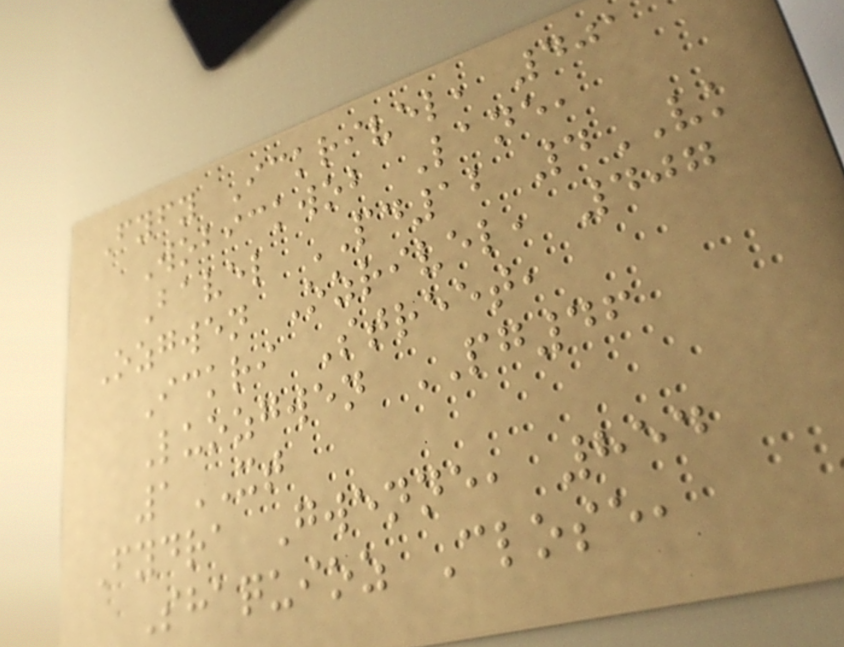Fyfy Ickrivel, 401
Wobickwob Lane,
Bavel PD12 4VK
Ozgwen Ozrivel, 407
Ickri Street,
Luozgwen PG46
1XT
Fydra Gwenne, 854
Shaquioz Close,
